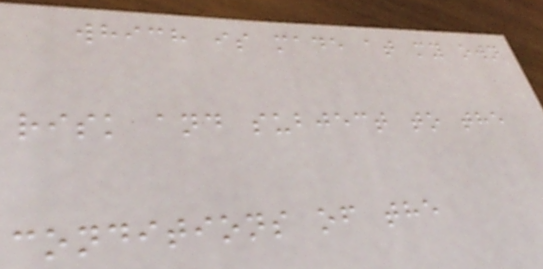which is made at my own
risk and subject to the
conditions of the
